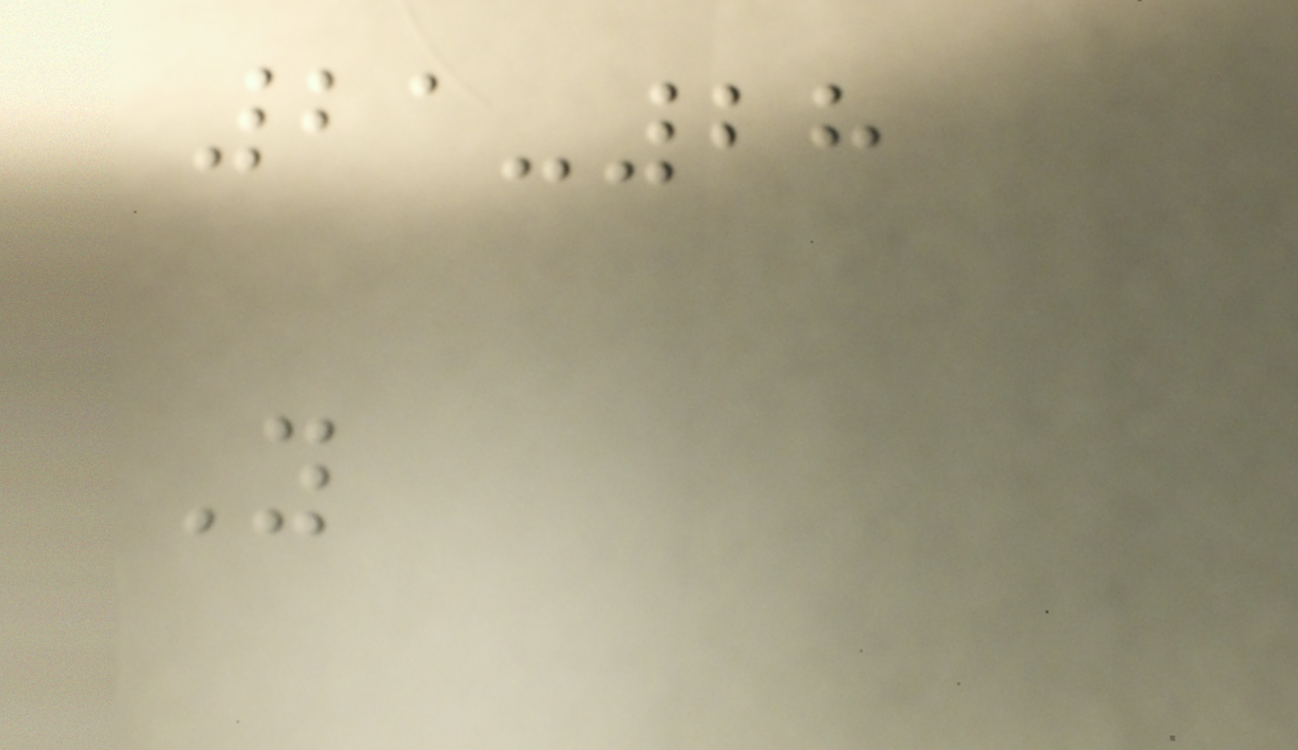21-28
Y
